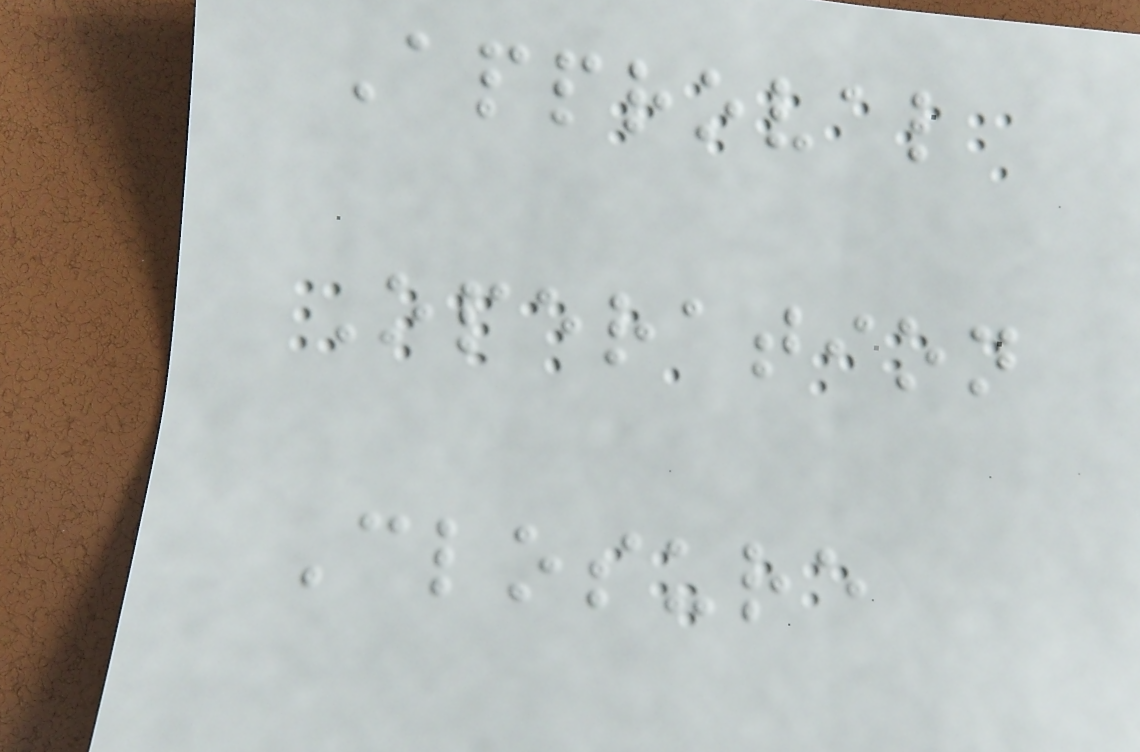Approval
Operation
Closure
